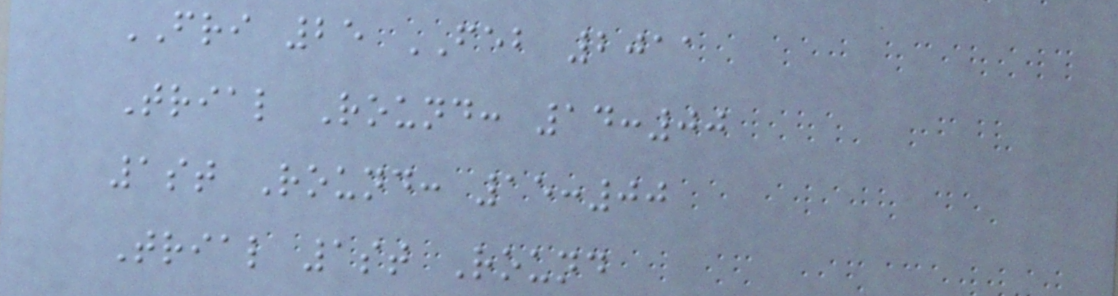FRI 25 FEB 2011
Trial Round: 14:00
1st Round: 15:00
Trial 1st Round
